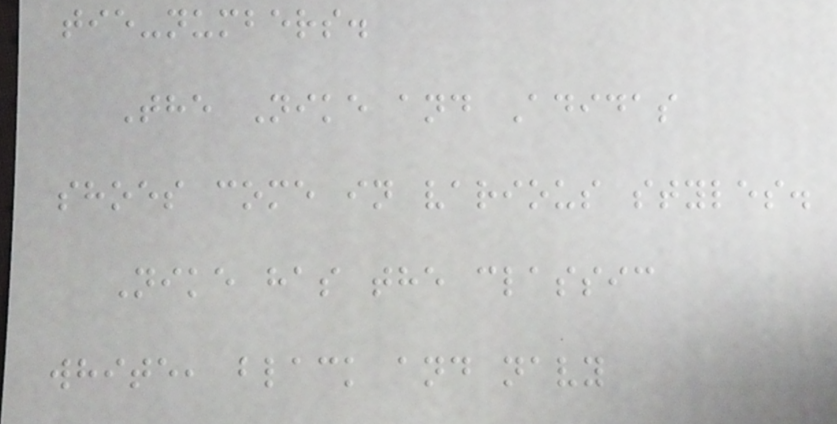tie-numbers.
The Nike and Adidas
shoes come in various styles.
Nike has the classic
white, black and navy
